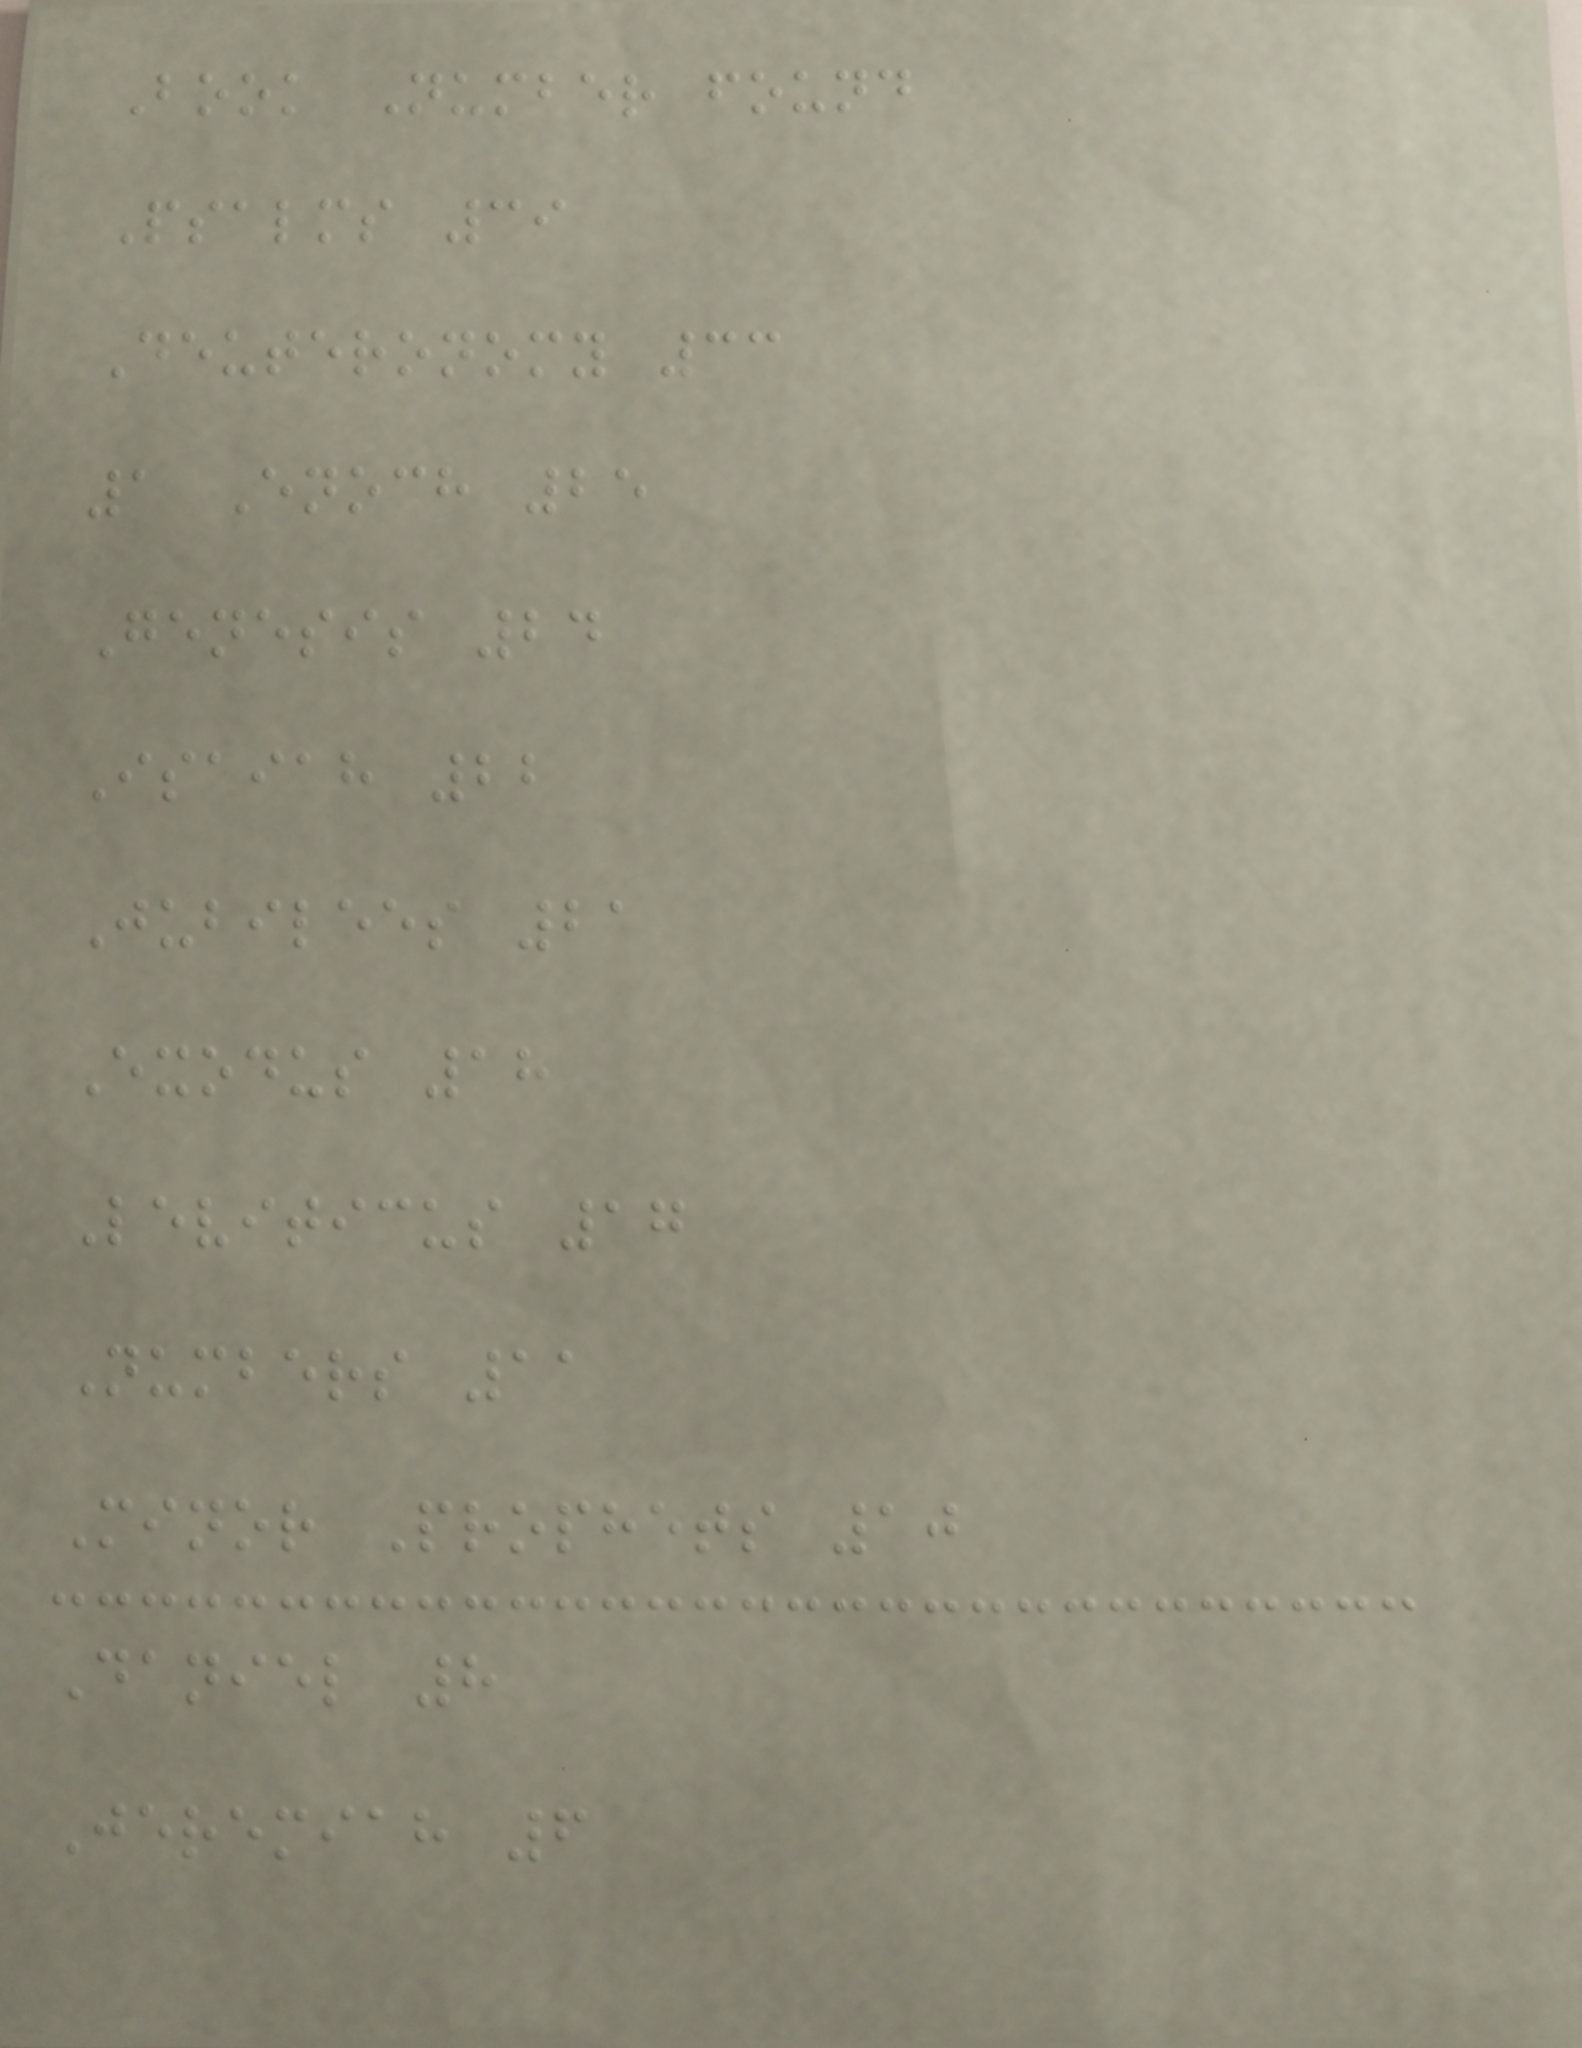Book Number found
Psalms 39
Deuteronomy 33
1 Enoch 25
Genesis 24
Isaiah 22
Jubilees 21
Exodus 18
Leviticus 17
Numbers 11
Minor Prophets 10
Daniel 8
Jeremiah 6
